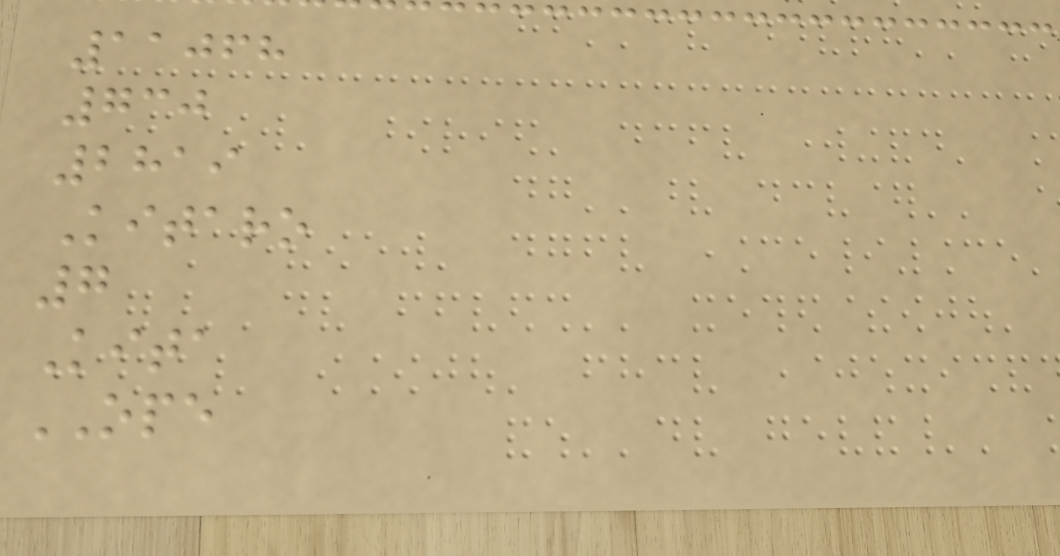11068
730
2819
Kitaro
7
Kita
OPE
